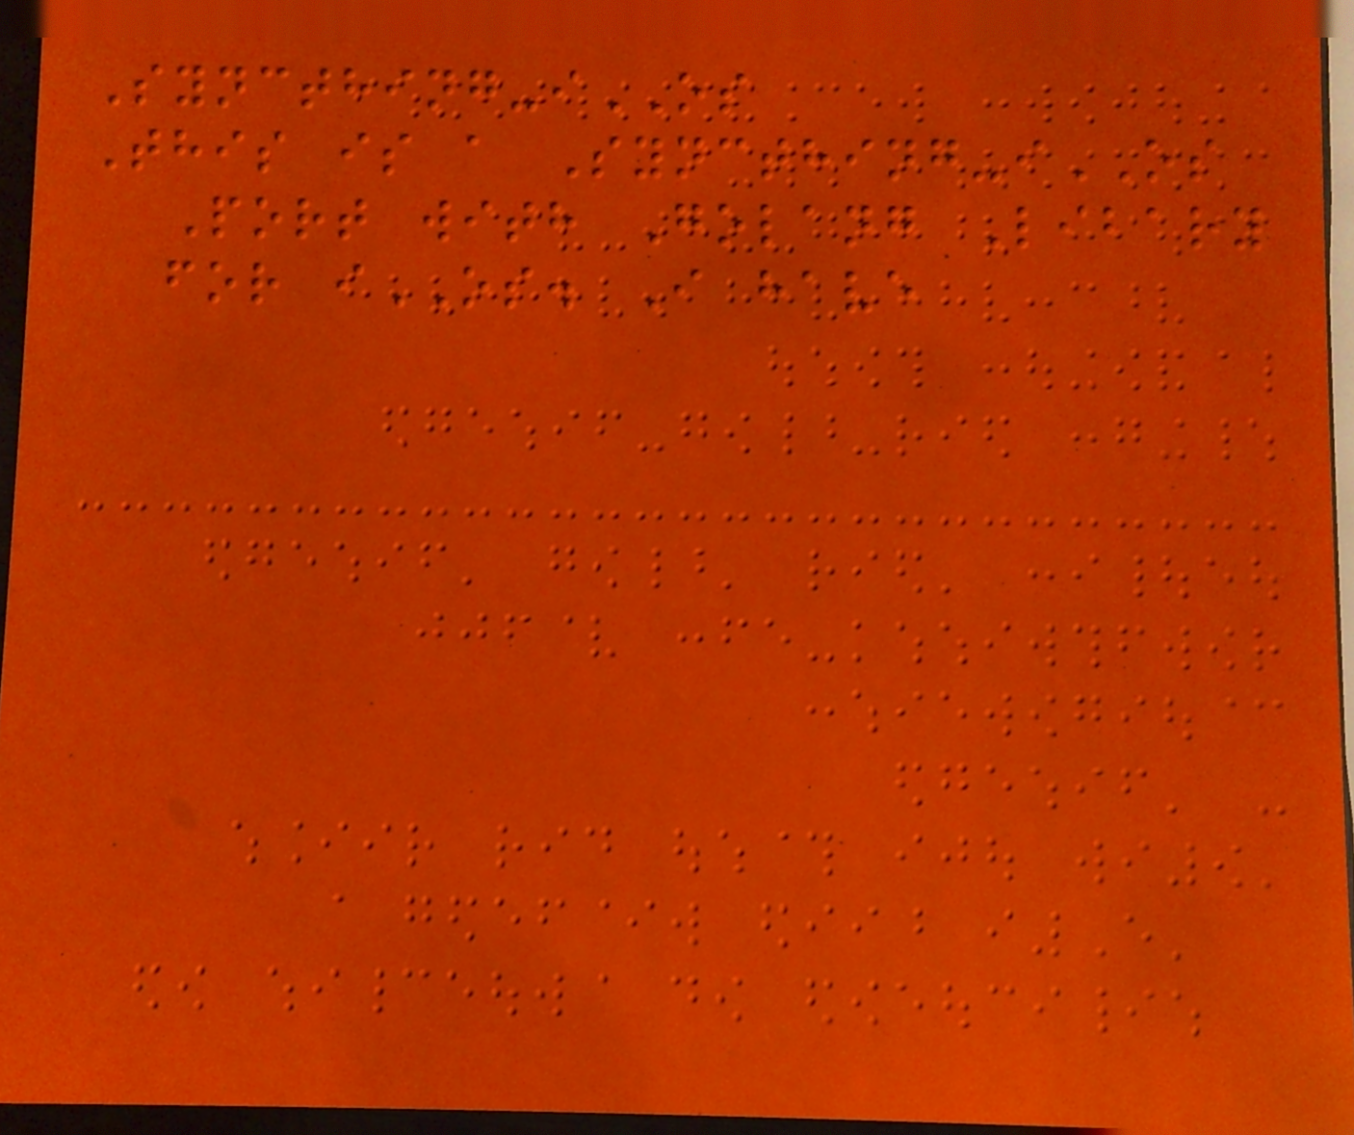Syncthing-iOS
This is a Syncthing-iOS
Port with Golang Libary
for iOS. I have
